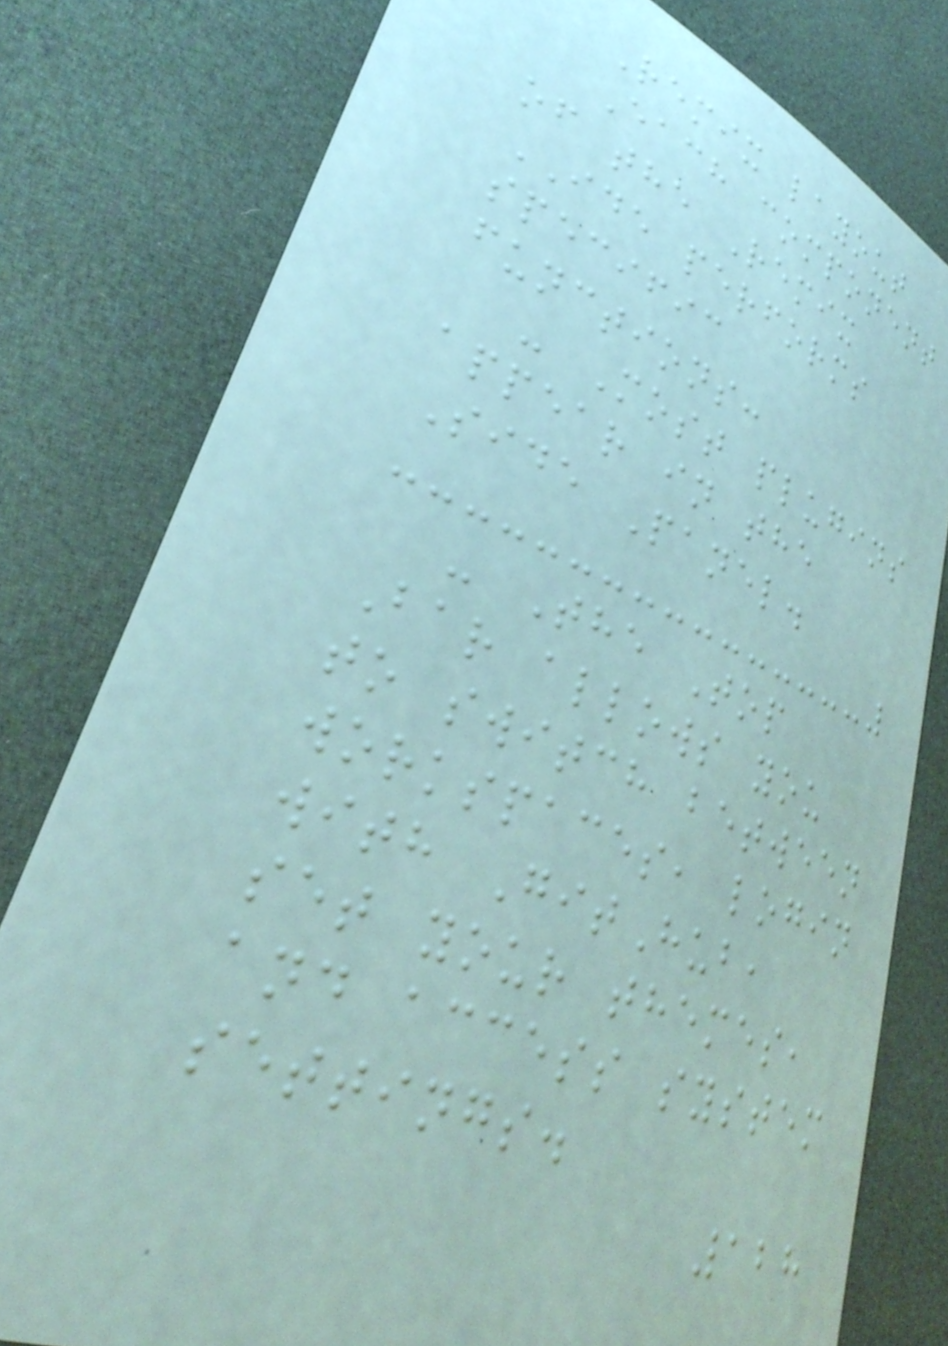Remix layout
Each component
of the Remix
IDE performs
specific
functions:
- Most plugins
appear in the
Side Panel.
- The Top
Bar allows you
to switch between
workspaces, login
with GitHub,
set your themes,
and access system
settings.
128
